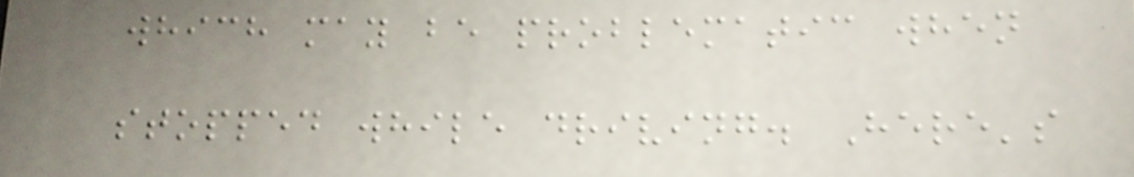which may be problematic when
stopped while driving. Here's
